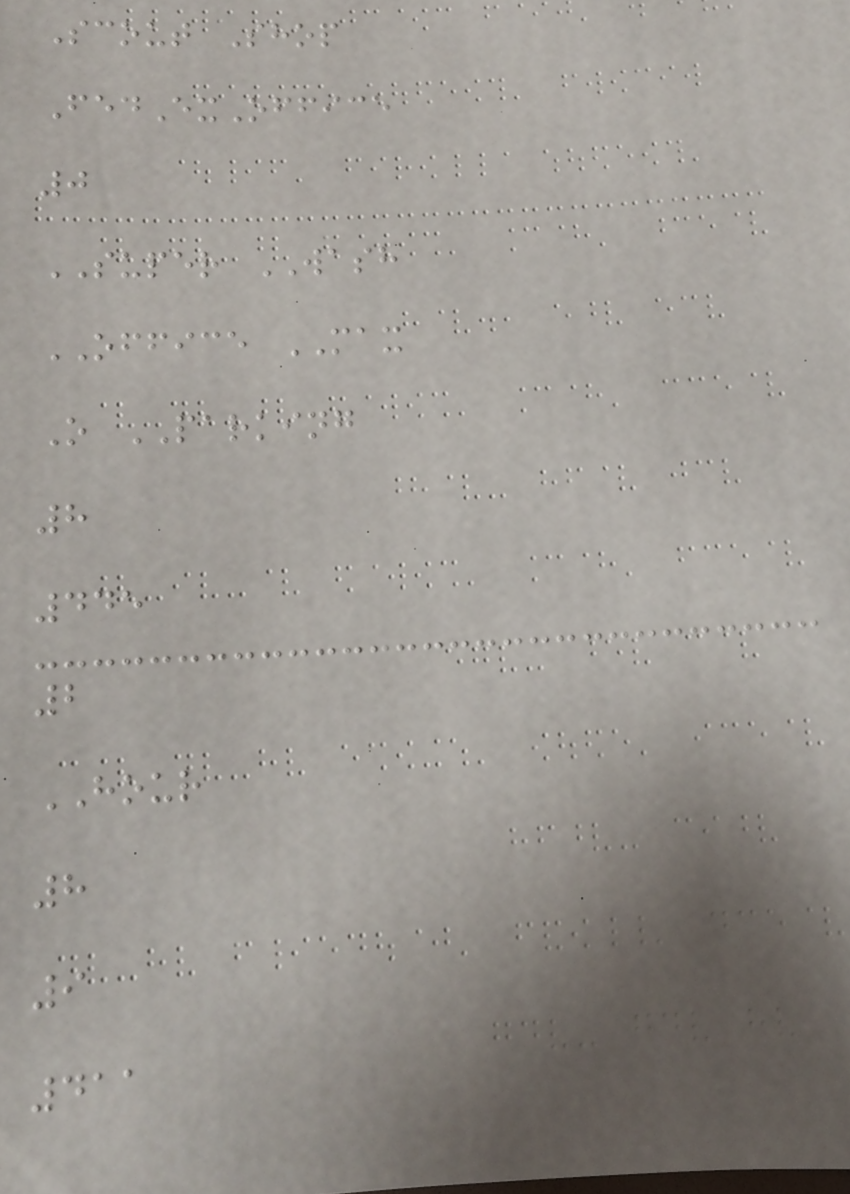Scout Shop
FedExOffice
0
SUPER WASH
OFFICE MAX
O PARKING
8
445
2
HOUR
8
9
411
